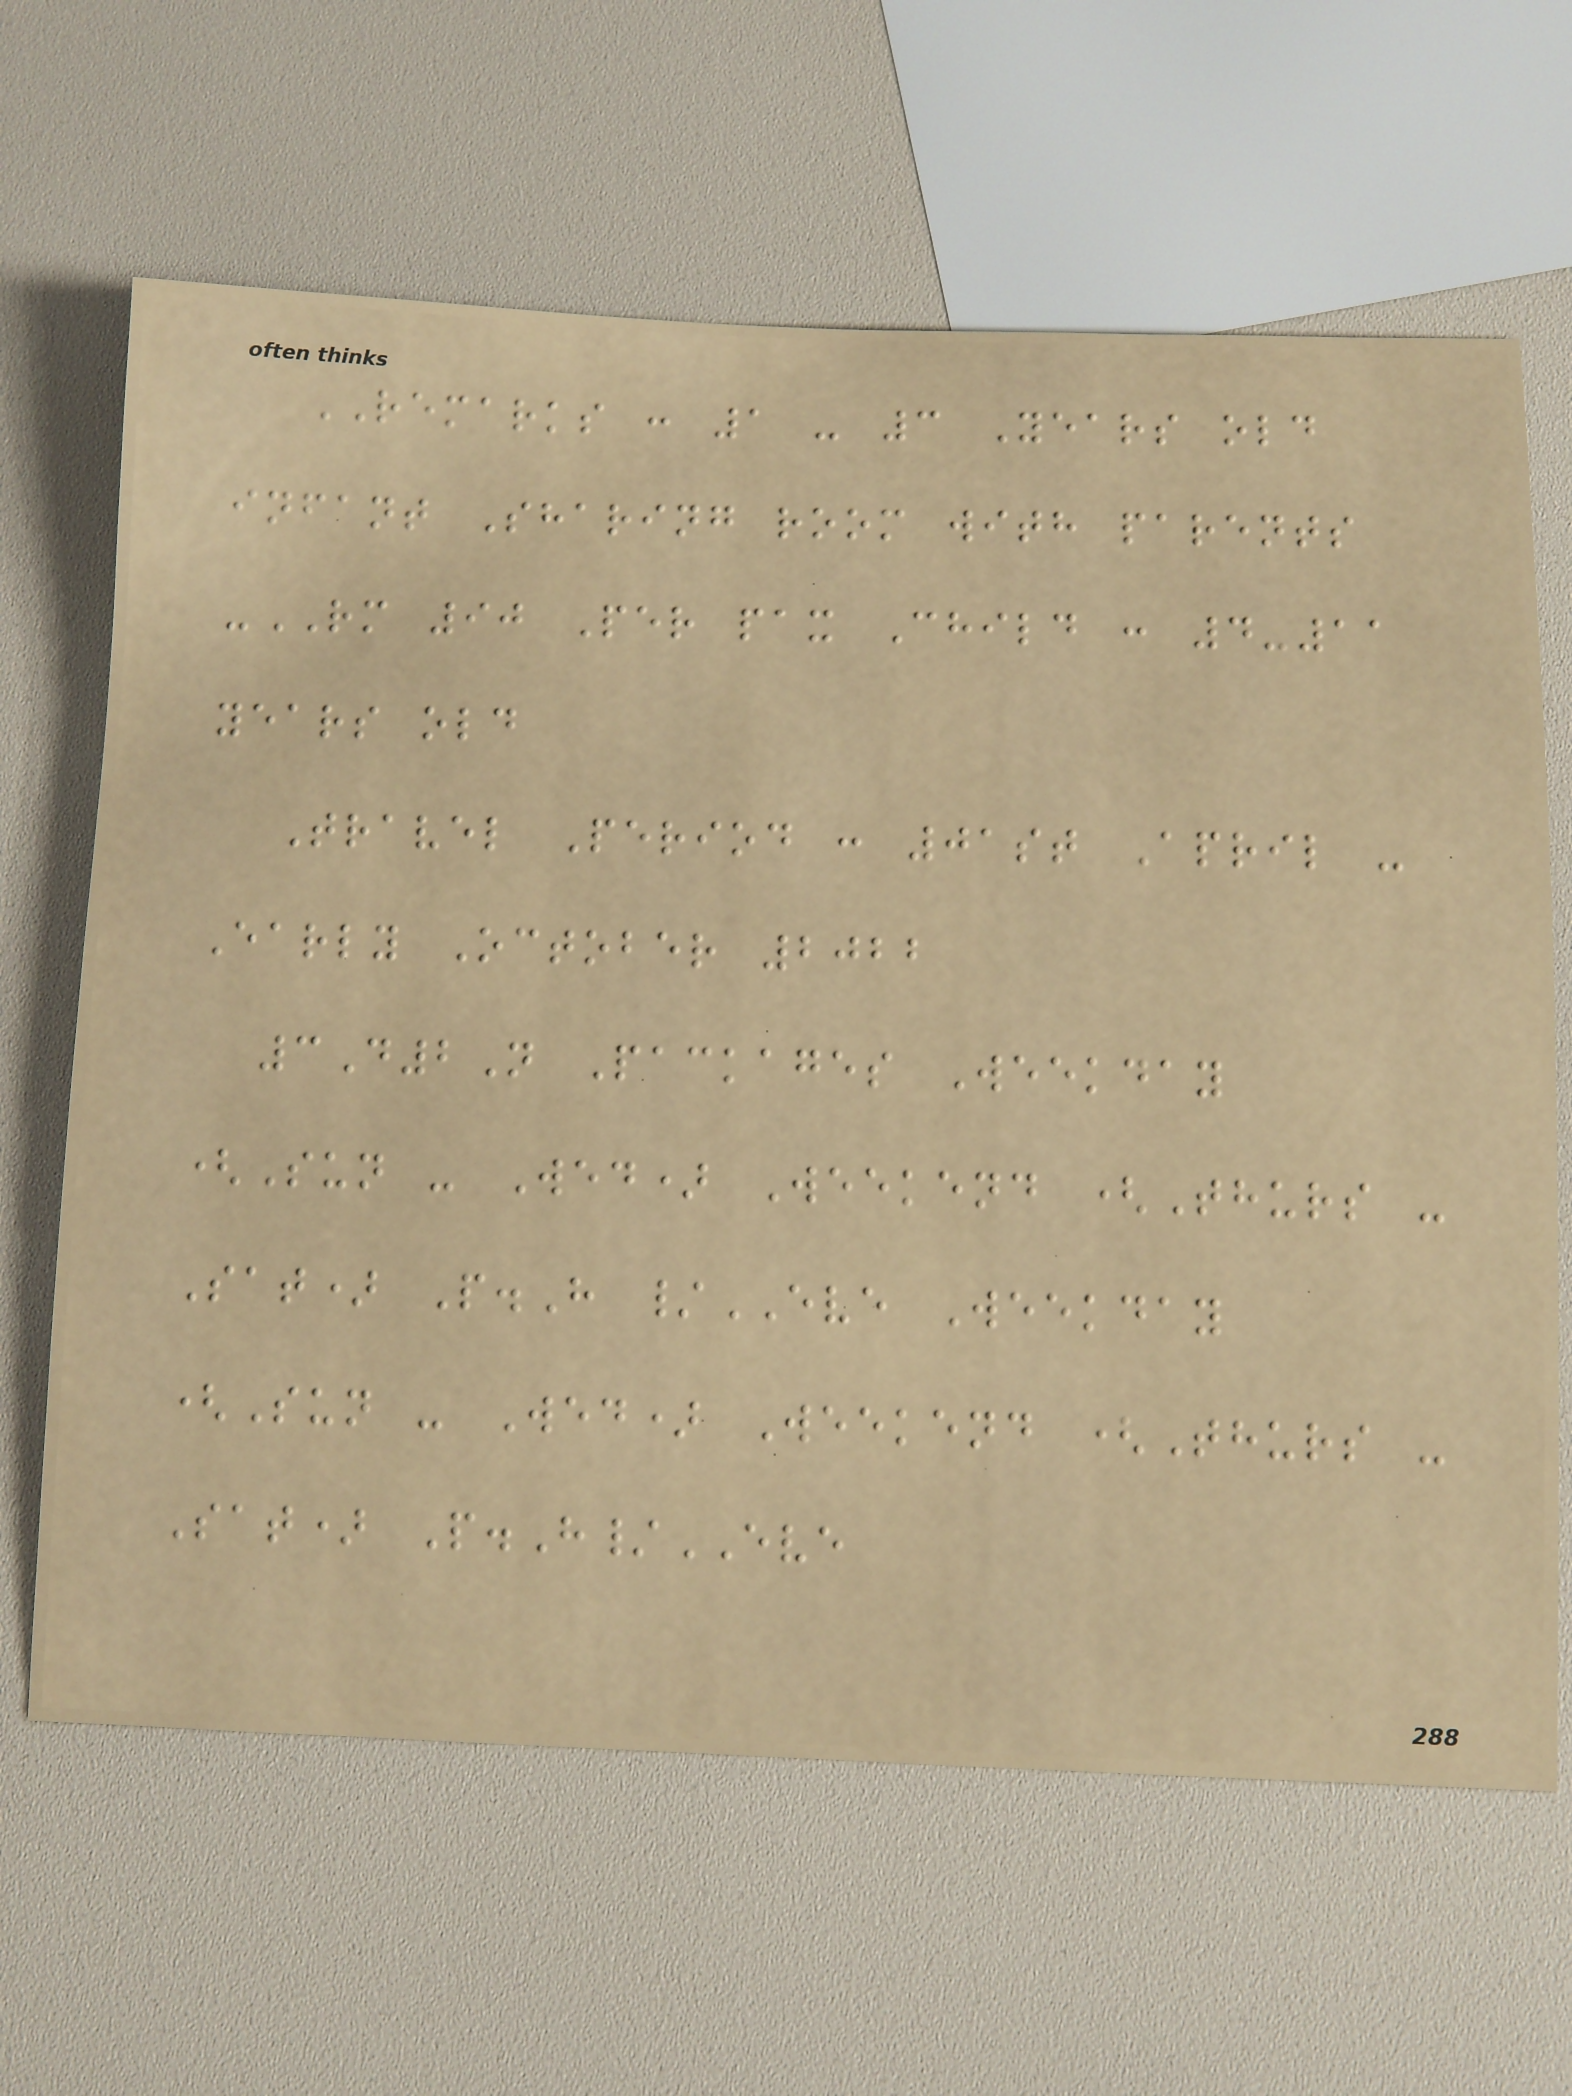REMARKS : 1 - 3 Years old
infant Sharing room with parents
-RM 90 Per pax Child : 4-11
years old
Travel Period : 01st April -
Early October 2022
3D2N Packages Weekday
(Sun - Wed) Weekend (Thurs -
Sat) P.H /EVE Weekday
(Sun - Wed) Weekend (Thurs -
Sat) P.H/EVE
